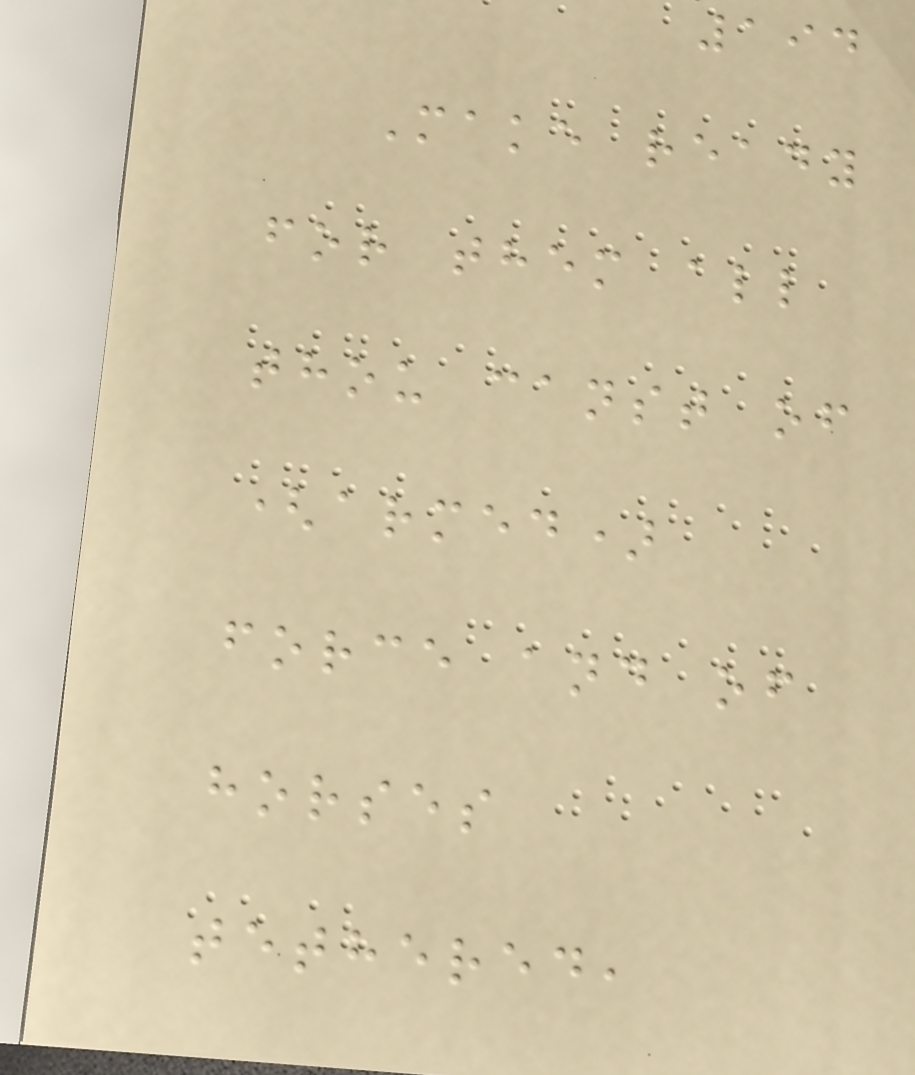194
Make ready
for them all
thou canst of
(armed)
force and of
horses
tethered,
